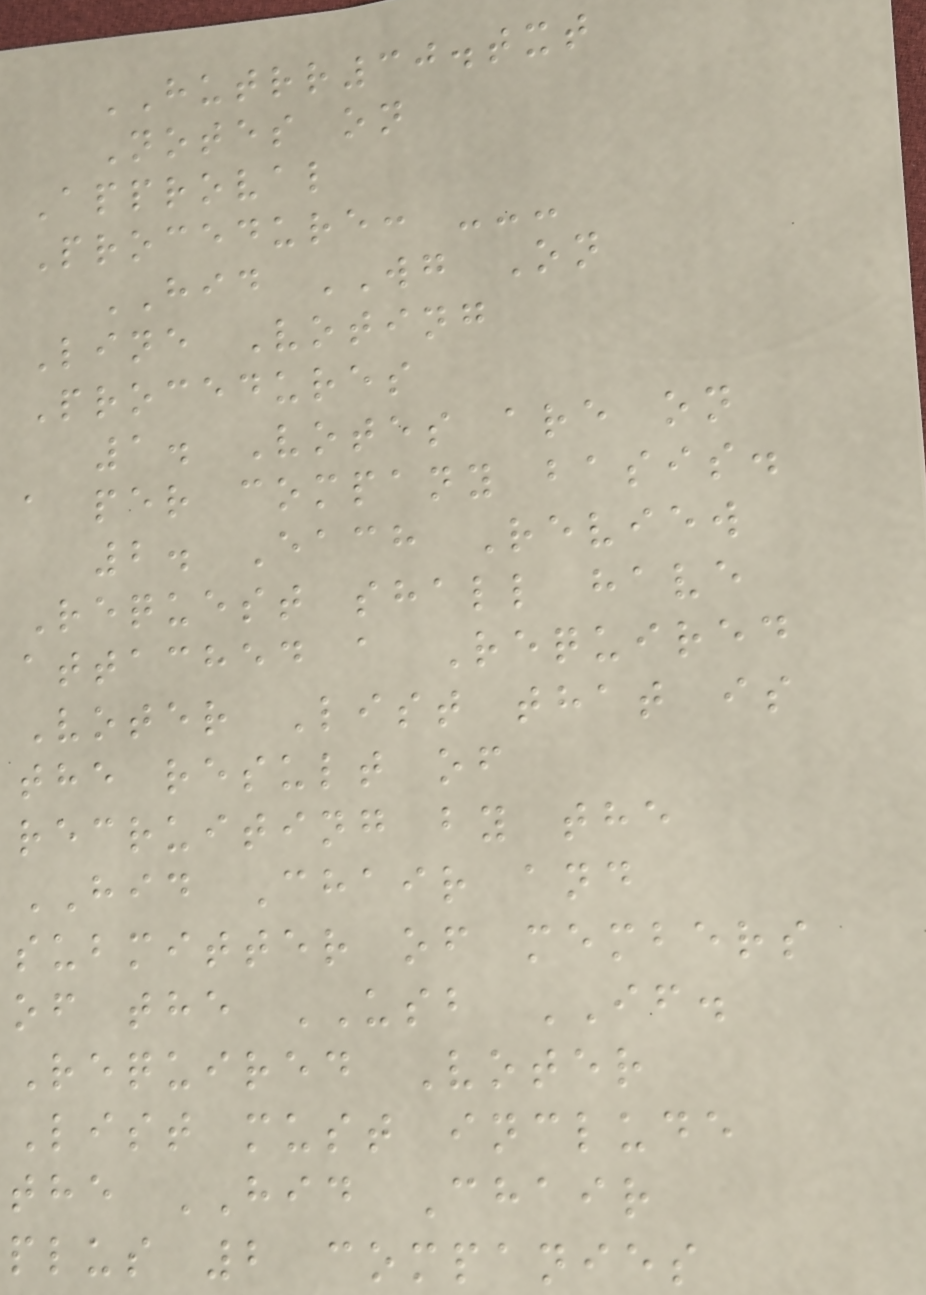HUTRR30.txt
Notes on
Approval
Procedure: ---
HID WG On
Line Voting
Procedures
1. Votes are on
a per company basis.
2. Each Review
Request shall have
attached a Required
Voter List that is
the result of
recruiting by the
HID Chair and
submitter of members
of the USB IF.
Required Voter
List must include
the HID Chair
plus 2 companies
